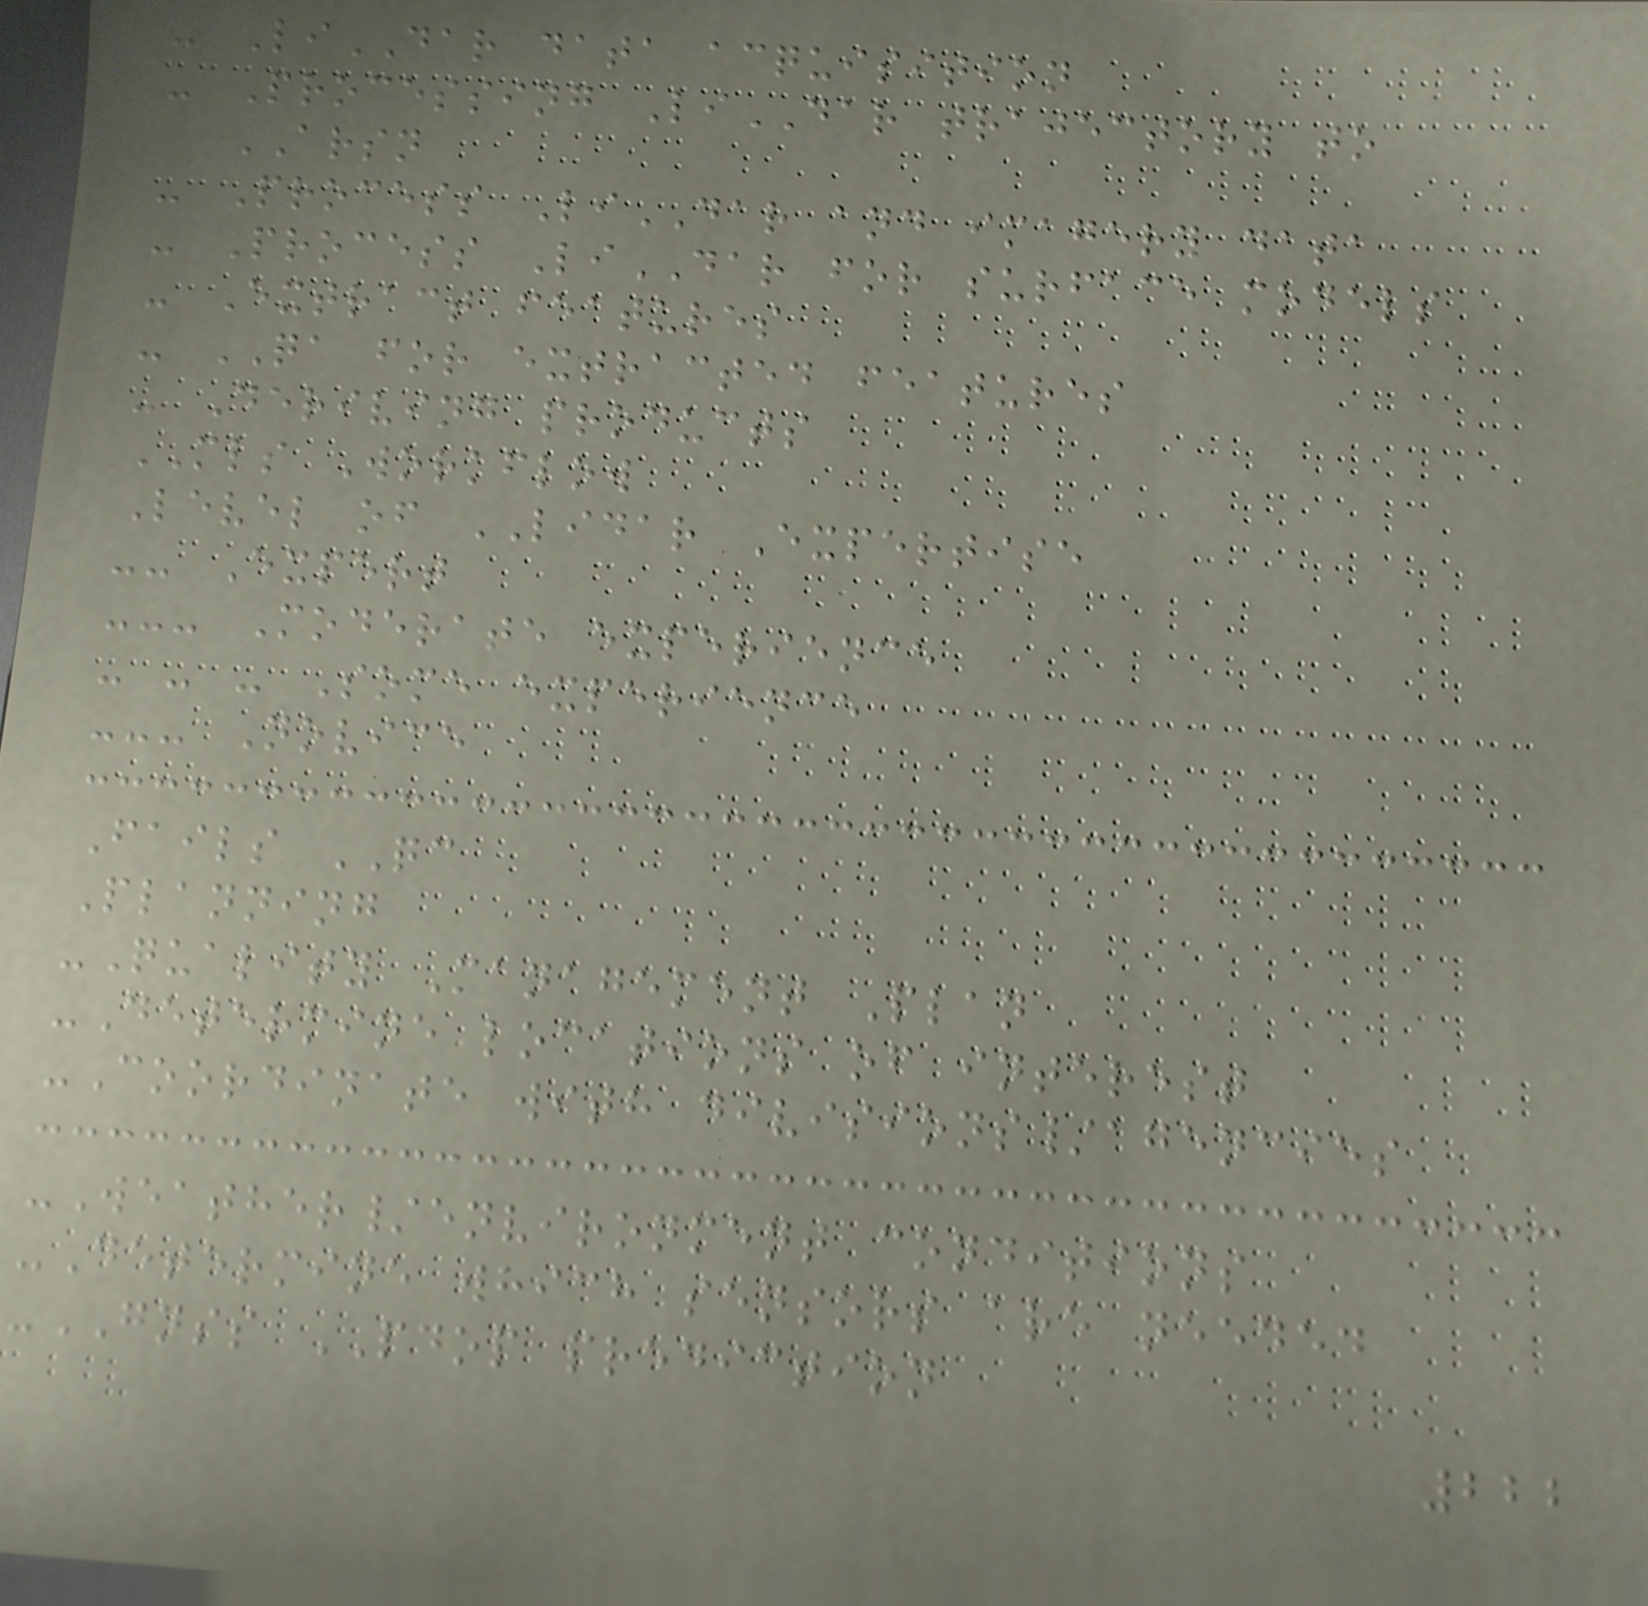- LiDAR data acquisition
- Processing LiDAR trajectory to
ARSN
- Process LiDAR and imagery data
- Process LiDAR for surface models
- Extract features
- QA for extracted features
- Deriving products
MLS Workflow
Level of LIDAR Expertise
-- Expert
--- Moderate experience
- - - Some experience
--- Novice
Fails QC
Planning
-Quality Management Plan
-Determine locations of interest
-Coordinate with divisions/agencies
-Weather/environment conditions
-Determine which sensors are needed
-GNSS PDOP prediction
222
